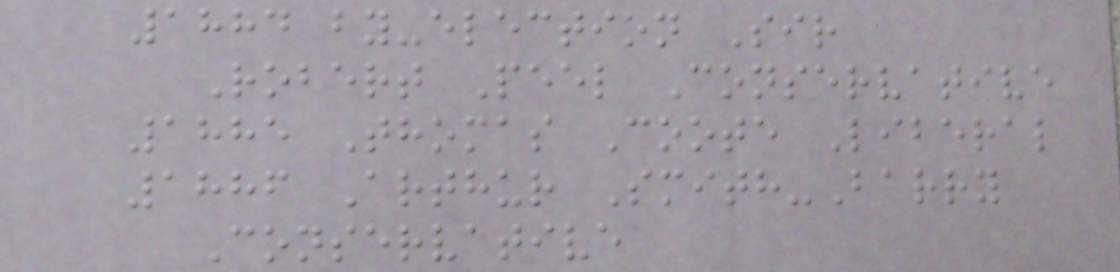1884 by-election Sir
Robert Peel Conservative
1885 Thomas Coote Liberal
1886 Arthur Smith-Barry
Conservative
